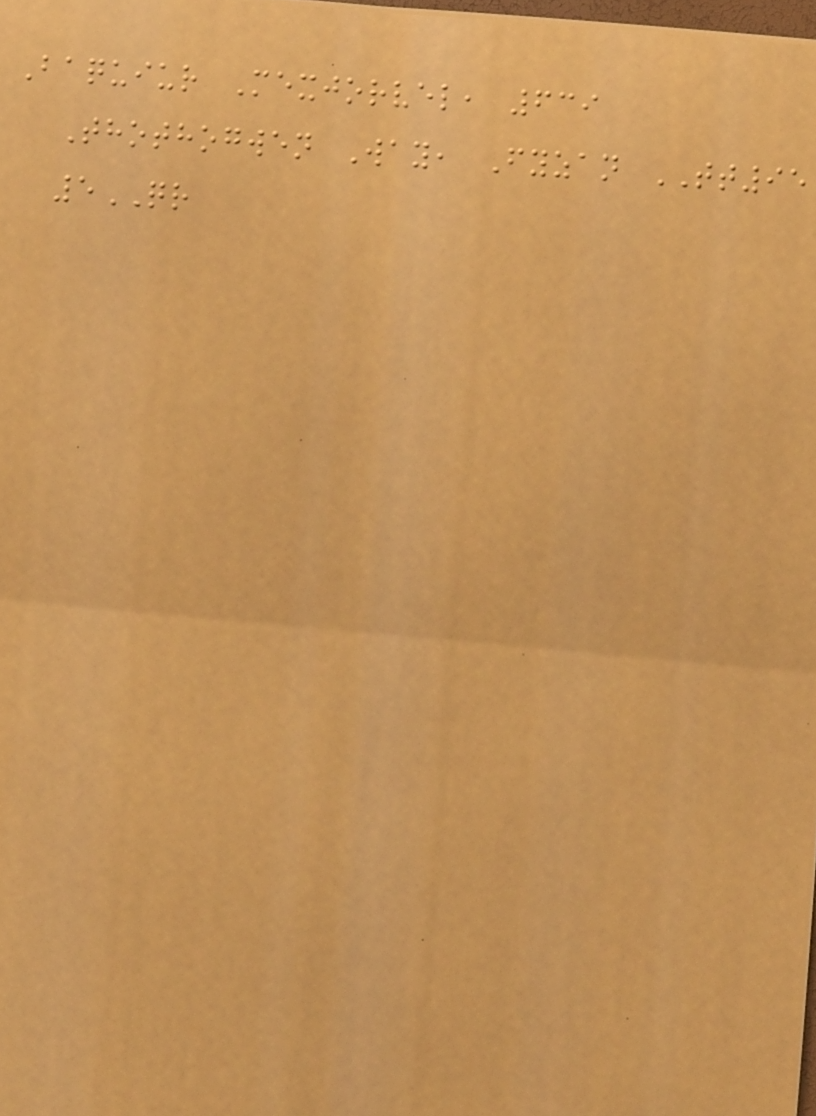Baquiur Mexjorvel, 639
Thothogwen Way, Fyzan TT95
5QR
